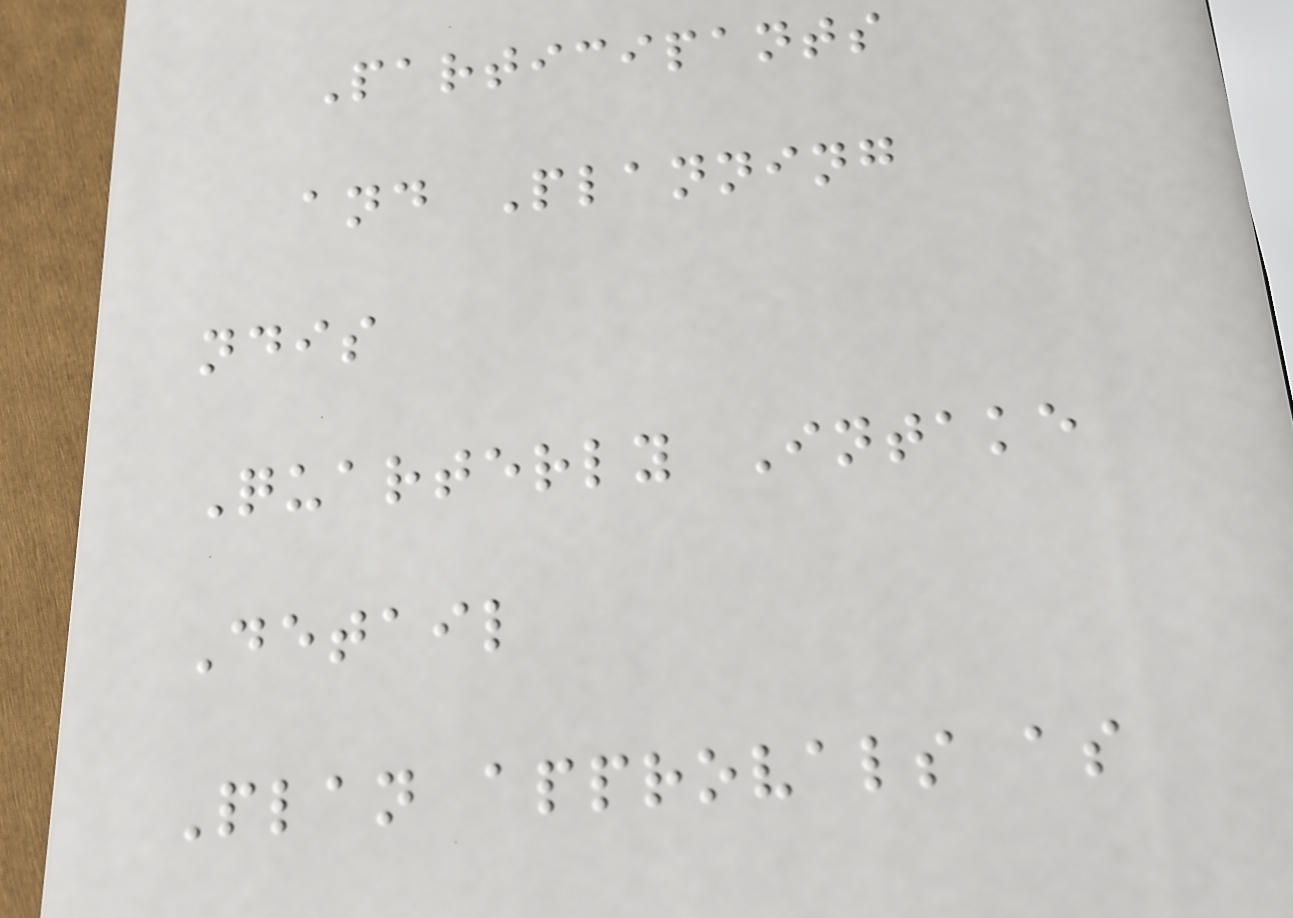Participants
and Planning
ndis
Quarterly Intake
Detail
Plan approvals as
